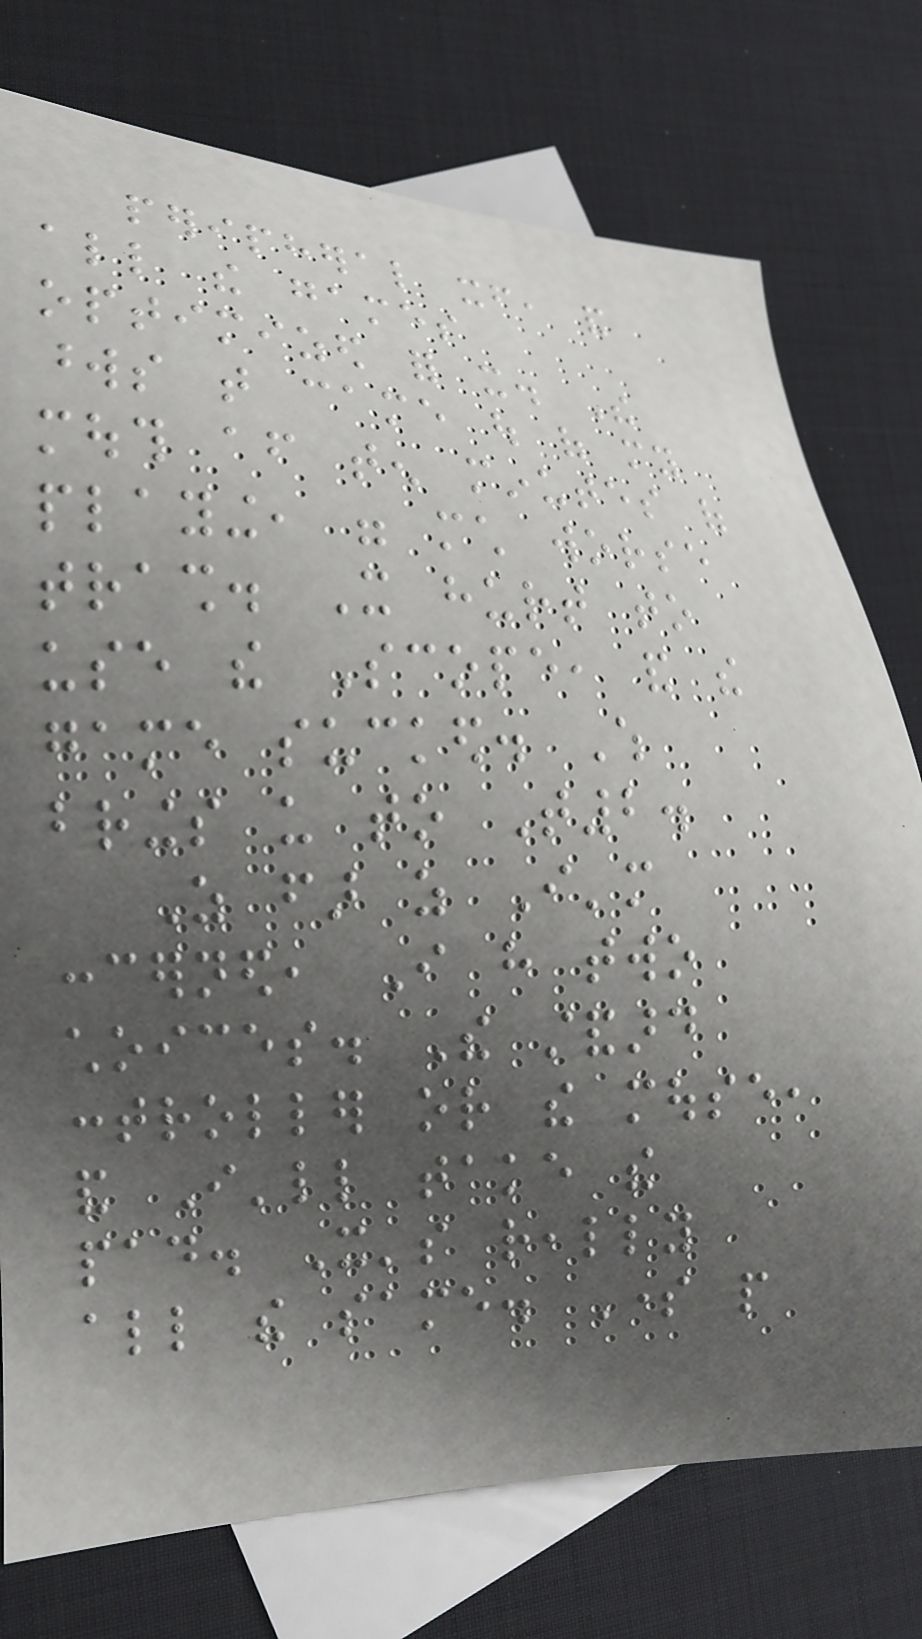peripheral itself, and
all the games
optimized for it. The
words that came out of my
mouth after ten minutes of
playing, were much worse
trash. It hurt to
use the Scope, and the
game sucked. Which
brings us to T2.
As far as I'm
concerned, I have two
choices. The standard
controller or the mouse,
and I'll take the
pad. It's really
all the same. Some people
